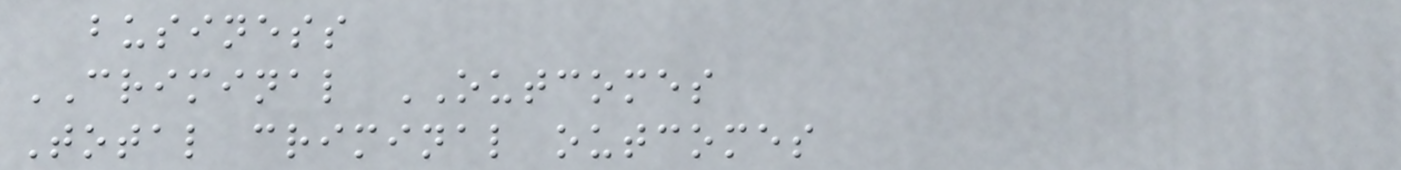business
CRIMINAL OUTCOMES
Total criminal outcomes
